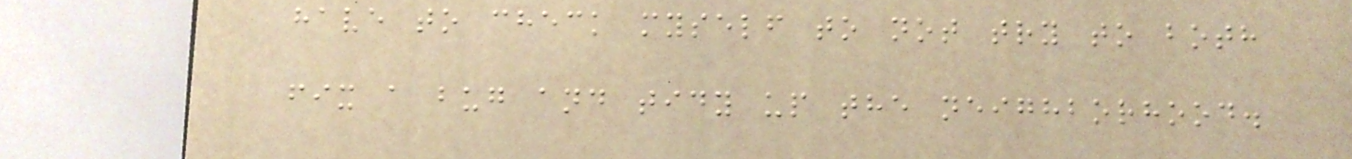have to check myself to not try to both
fix a bug and tidy up the neighborhood.
